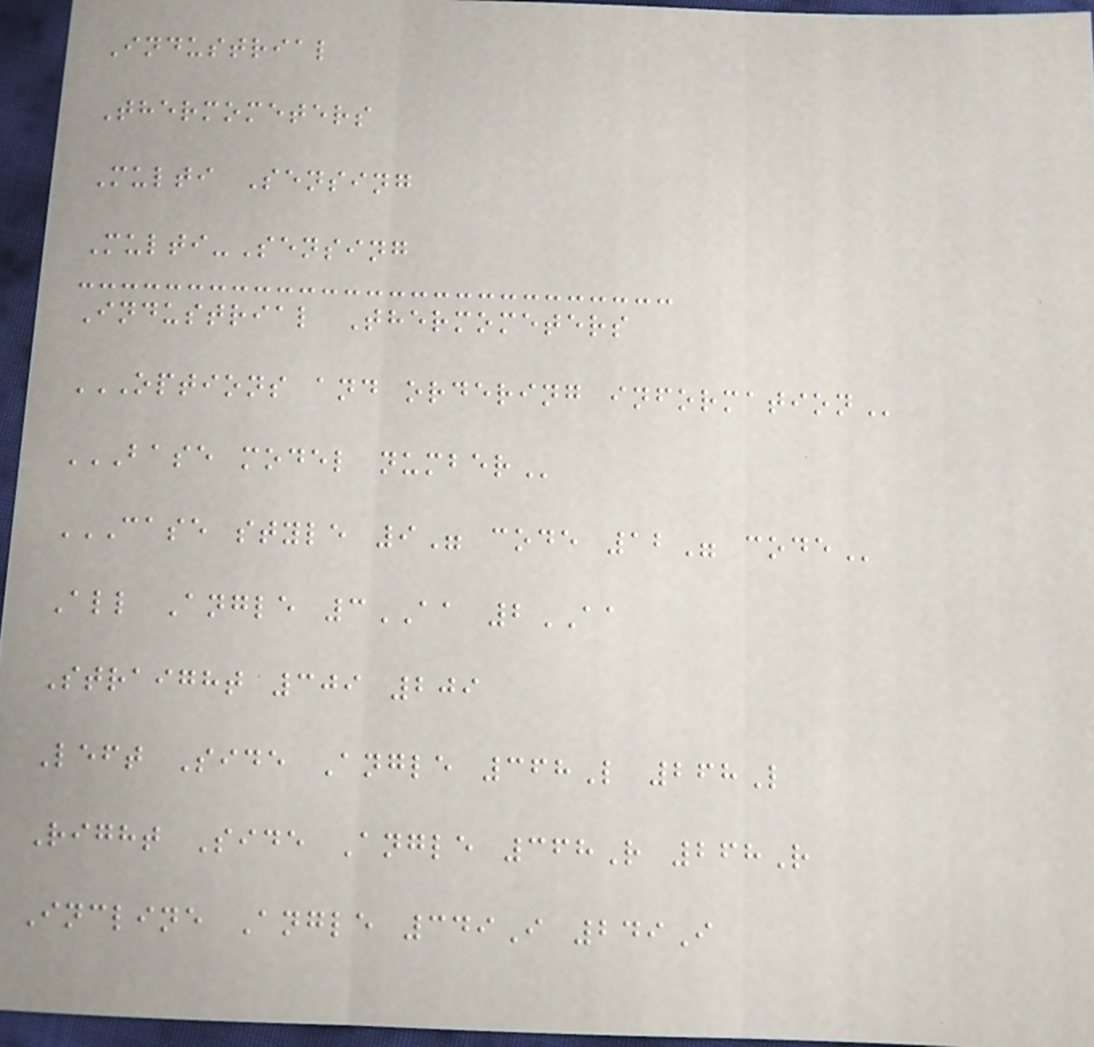Industrial
Thermometers
Multi Sensing
Multi-Sensing
Industrial Thermometers
OPTIONS AND ORDERING INFORMATION
BASE MODEL NUMBER
CASE STYLE 9" CODE 12" CODE
All Angle 3AA 2AA
Straight 309 209
Left Side Angle 368L 268L
Right Side Angle 368R 268R
Incline Angle 349I 249I
